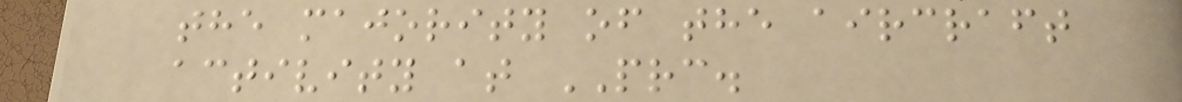the majority of the aircraft
activity at PRC.
